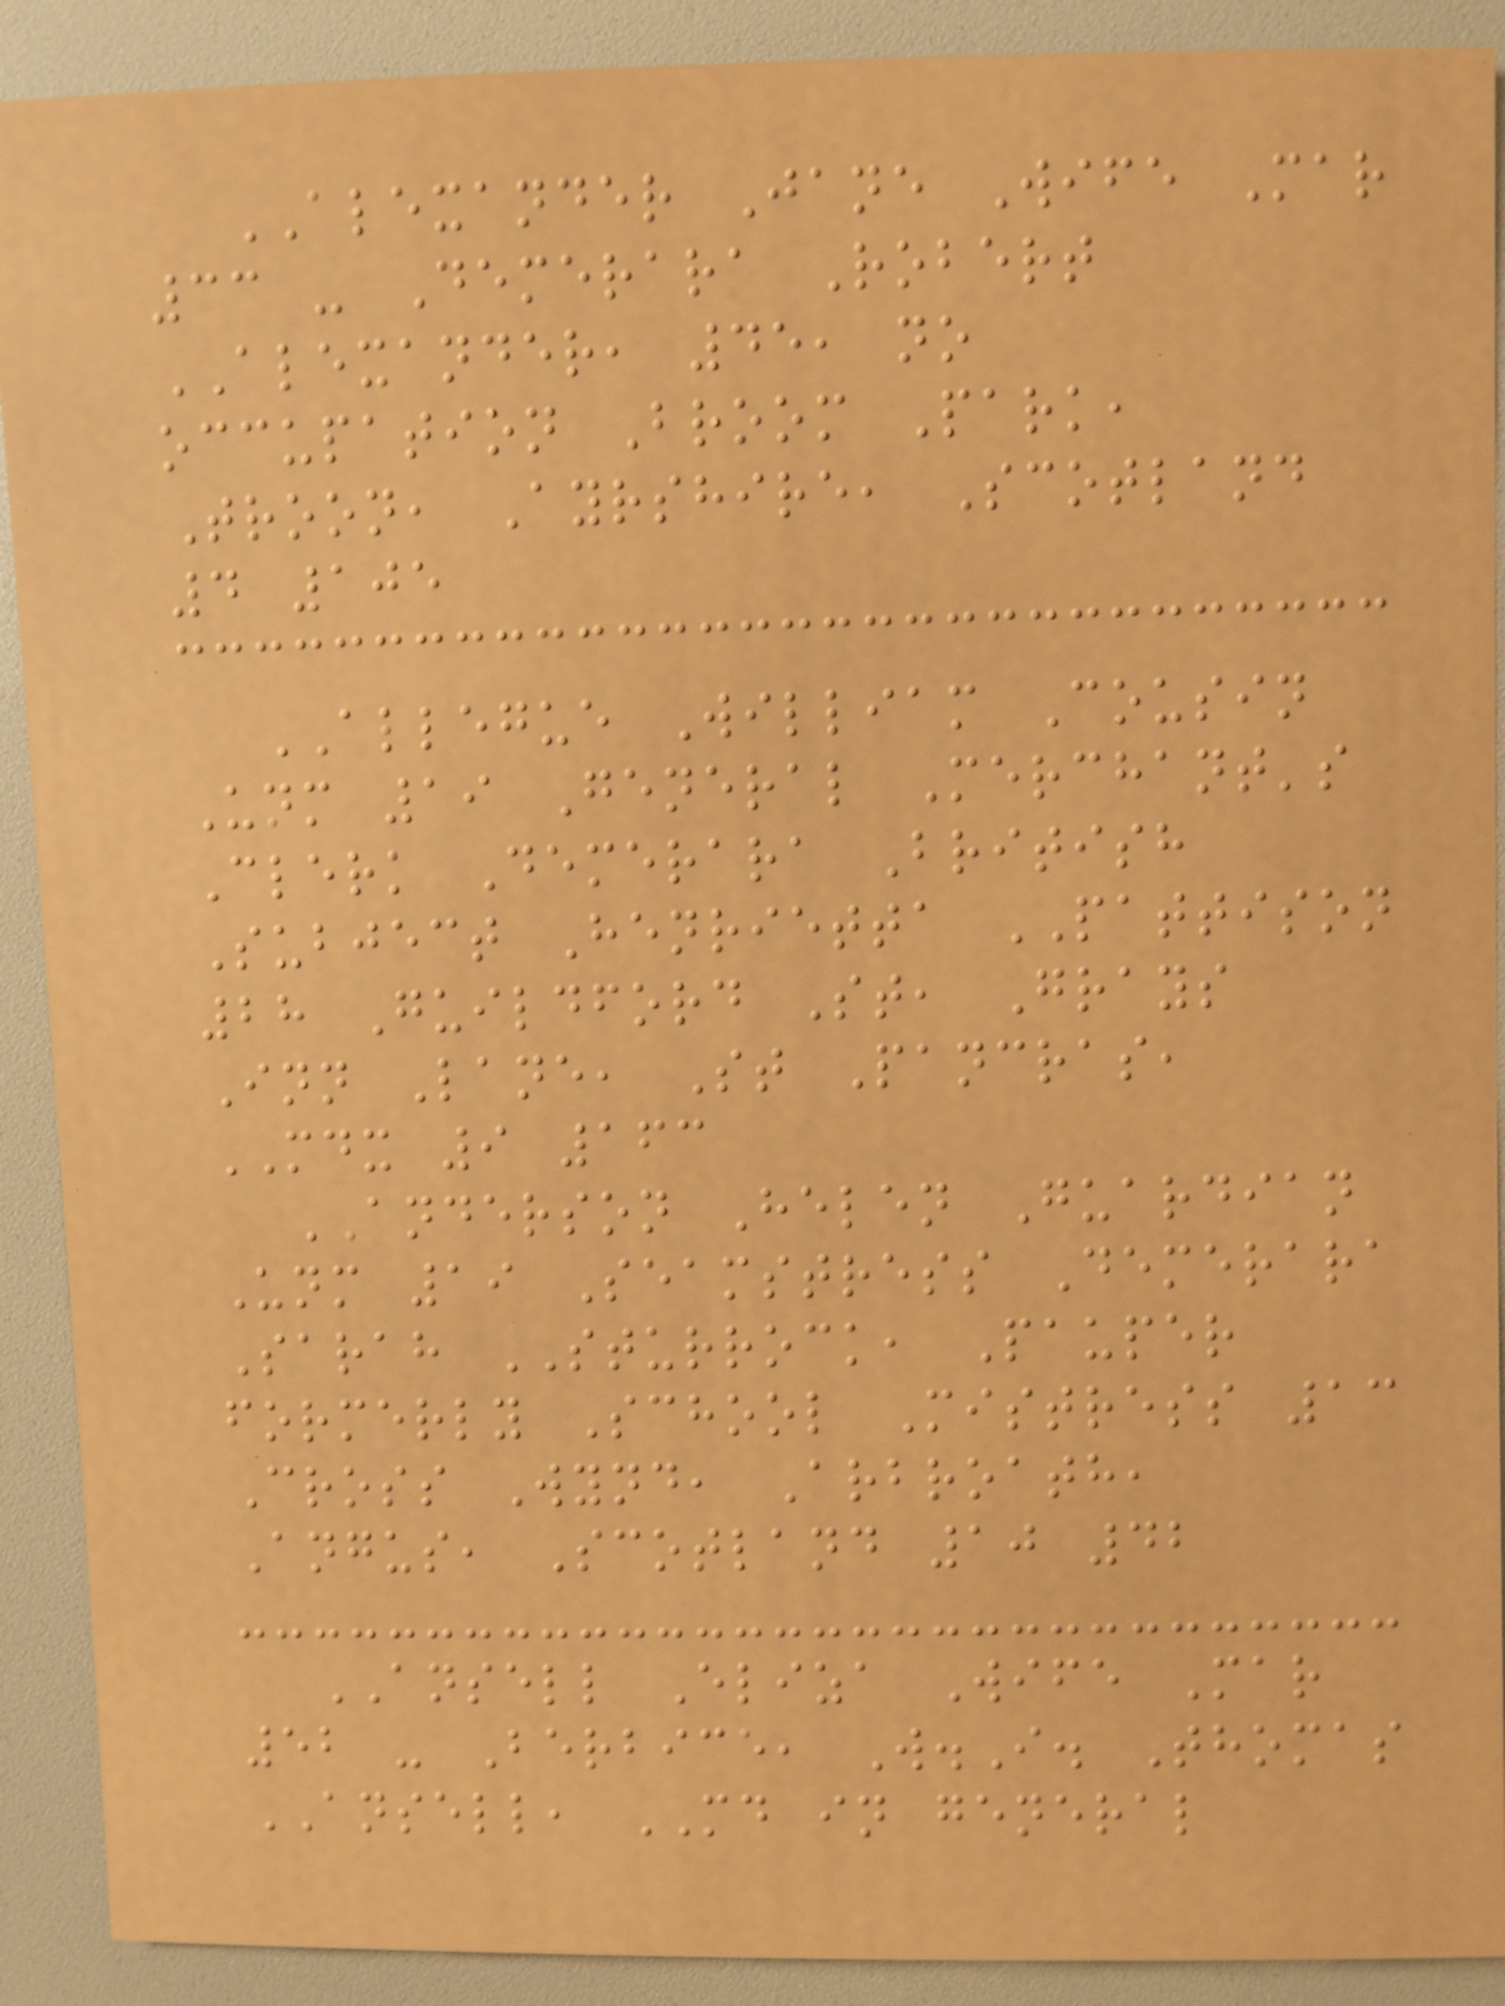ALEXANDER Jane Wife Mar
33 - Demerara Robert
ALEXANDER, 45, no
occupation Broom Park,
Troon, Ayrshire, Scotland
4 105
ALLEGUE William Cousin
Unm 19 General Merchant's
Clerk Demerara British
Subject Henrietta PATTISON
28 Guildford St, Grays
Inn Lane, St Pancras,
MDX 9 163
ANDERSON Helen Guardian
Unm 19 Seamstress Demerara
Sarah STURROCK, Pauper
formerly School Mistress 13
Cross Wynd, Arbroath,
Angus, Scotland 10 42
ANSELL Eliza Wife Mar
52 - Berbice, W.I. Thomas
ANSELL, MD in general
